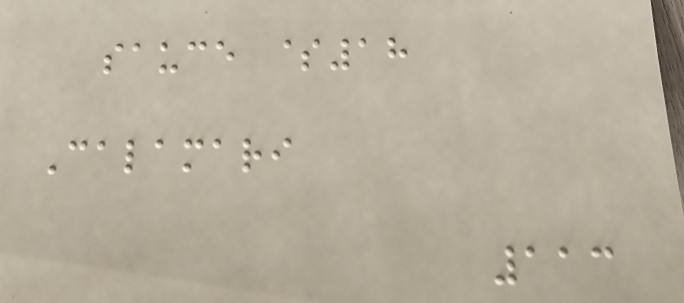sauce $18
Calamari
113
